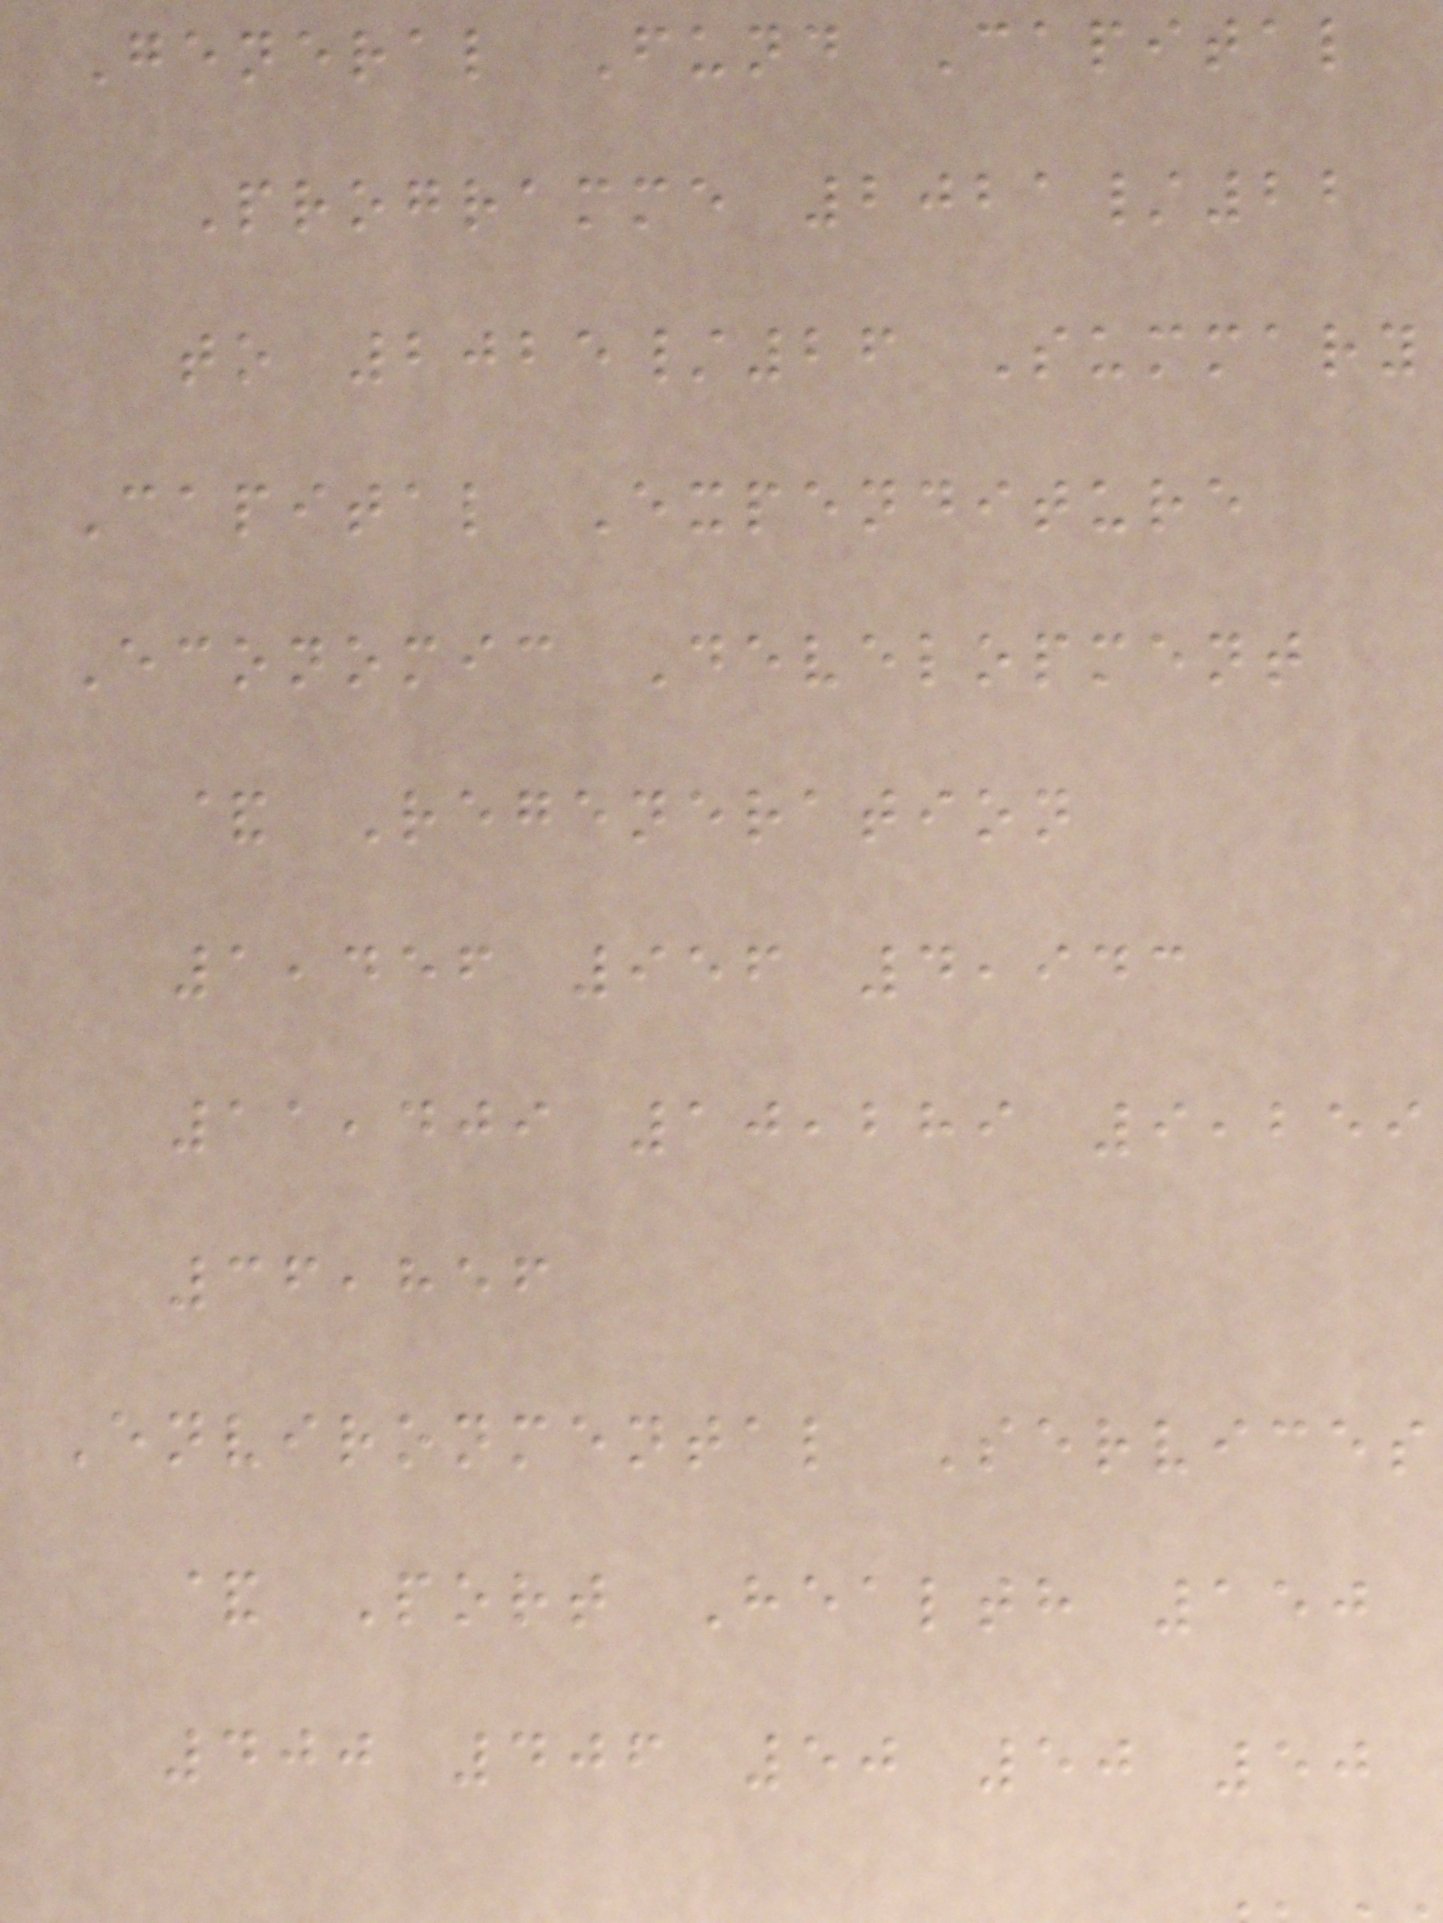General Fund Capital
Programme 2021/22
to 2025/26 Summary
Capital Expenditure
Economic Development
& Regeneration
1,456 956 4,943
11,409 10,289 9,259
36,856
Environmental Services
& Port Health 150
400 406 50 50 50
